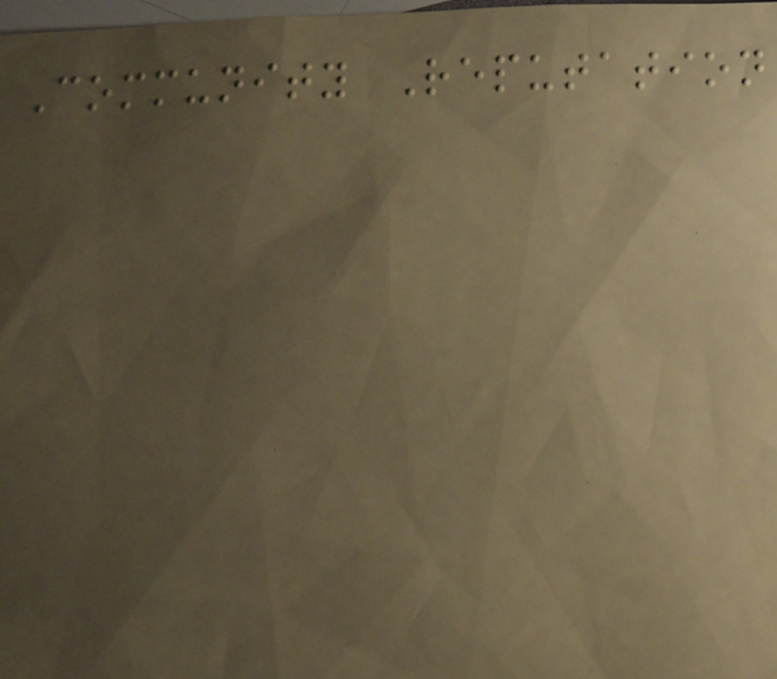Community Reputation
